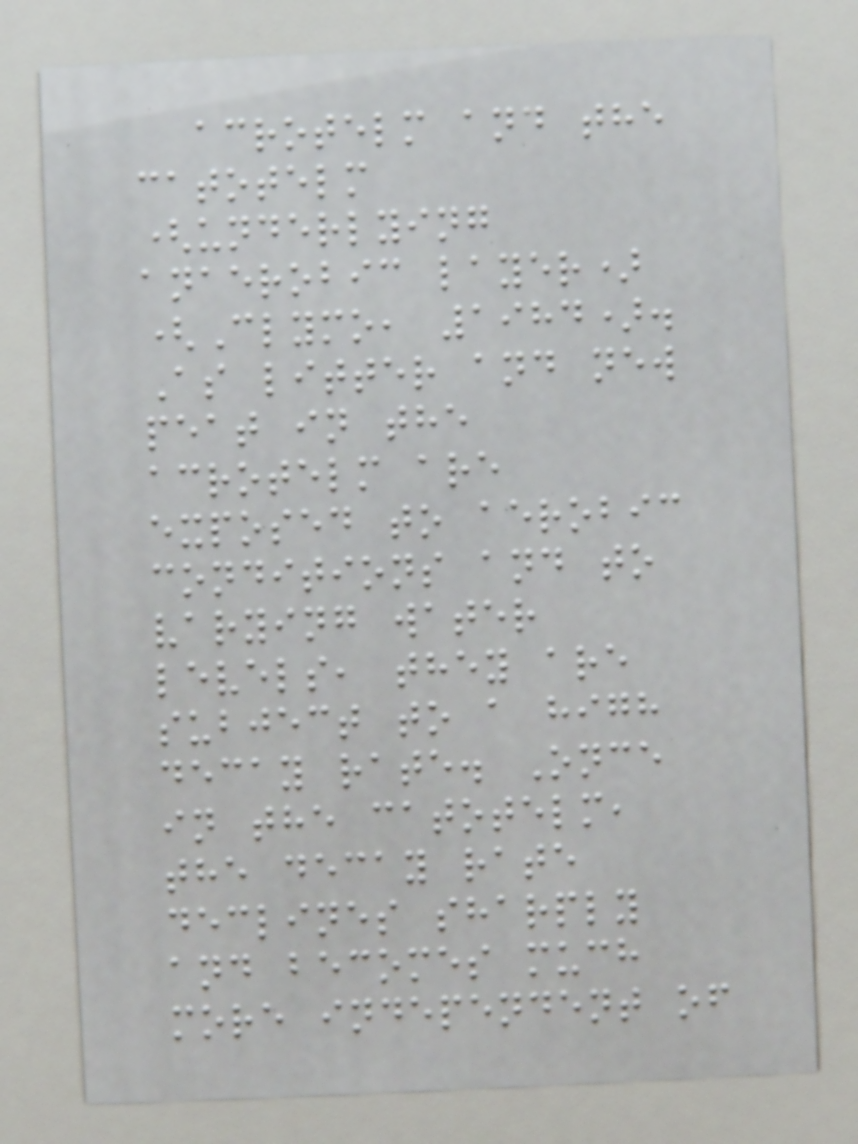acrotelm and the
catotelm
(underlying
anaerobic layer)
(Clymo, 1984).
As litter and new
peat in the
acrotelm are
exposed to aerobic
conditions and to
varying water
levels, they are
subject to a high
decay rate. Once
in the catotelm,
the decay rate
declines sharply
and becomes much
more independent of
